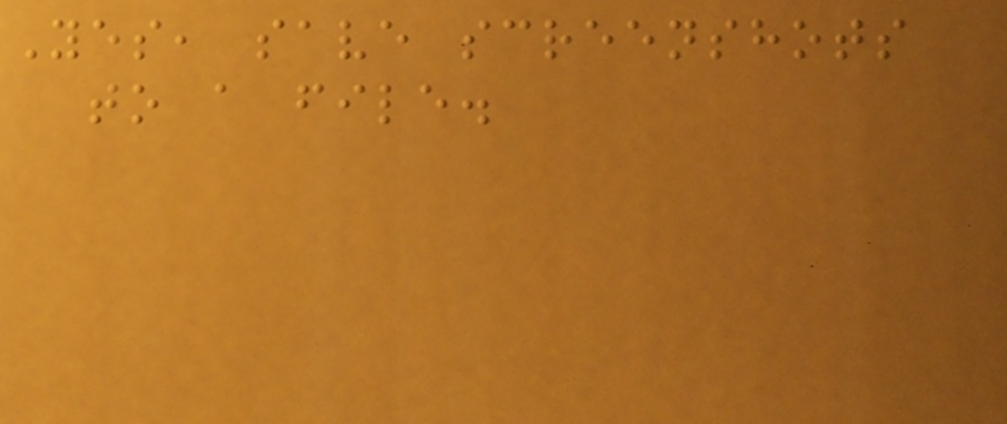Yes, save screenshots
to a file.
